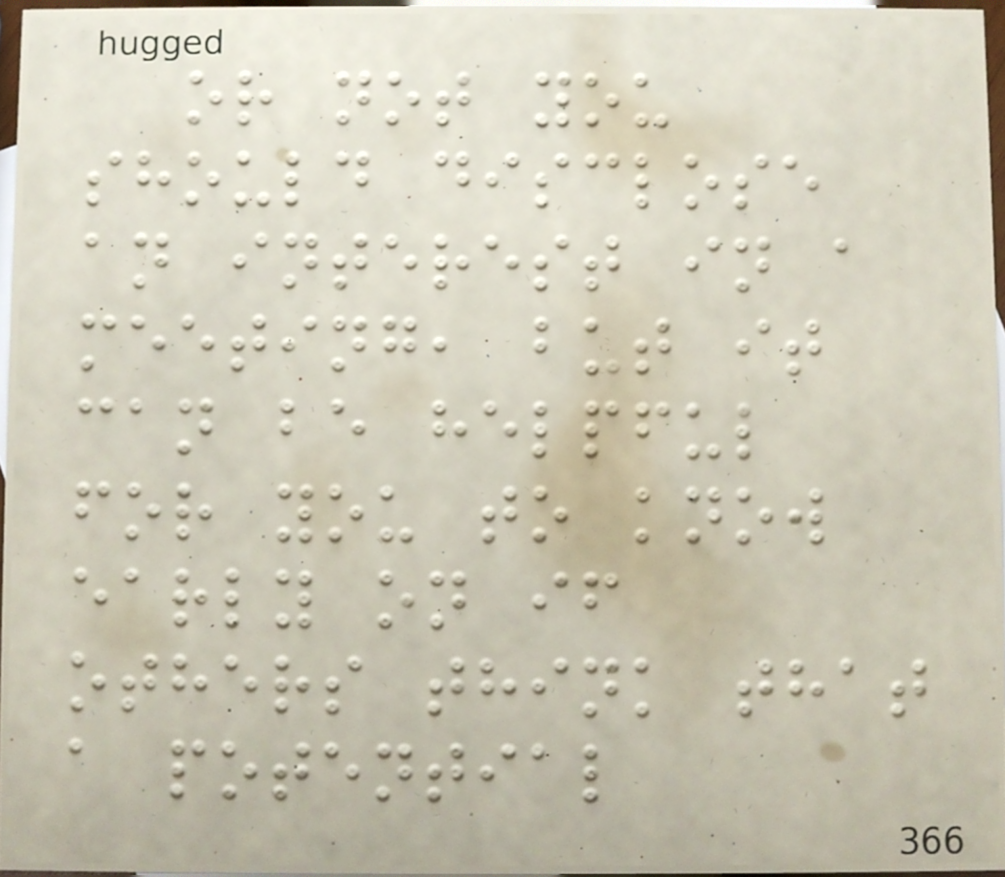or not you
should disclose
an interest in a
meeting, but it
can be helpful
for you to know
early on if
others think that
a potential
